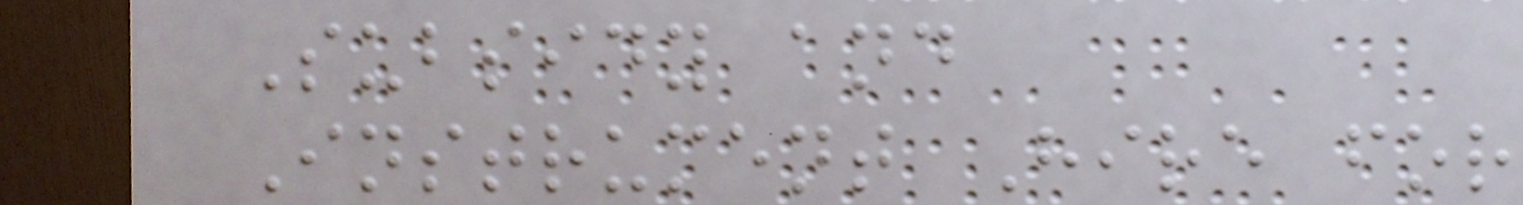Subsidy and
Instrument Hire for
